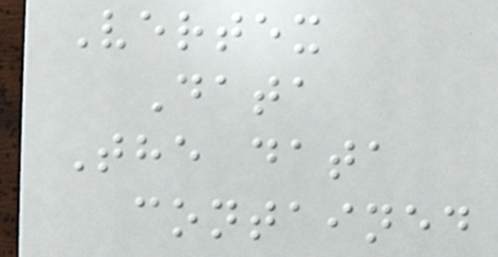Vertex
Data
The data
contained
